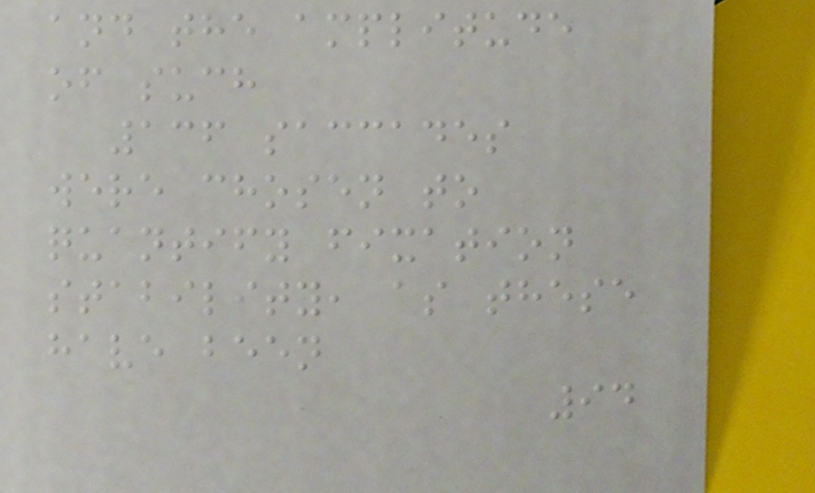and the amplitude
of such
136 saccades
were chosen to
quantify fixation
stability, as these
have been
94
